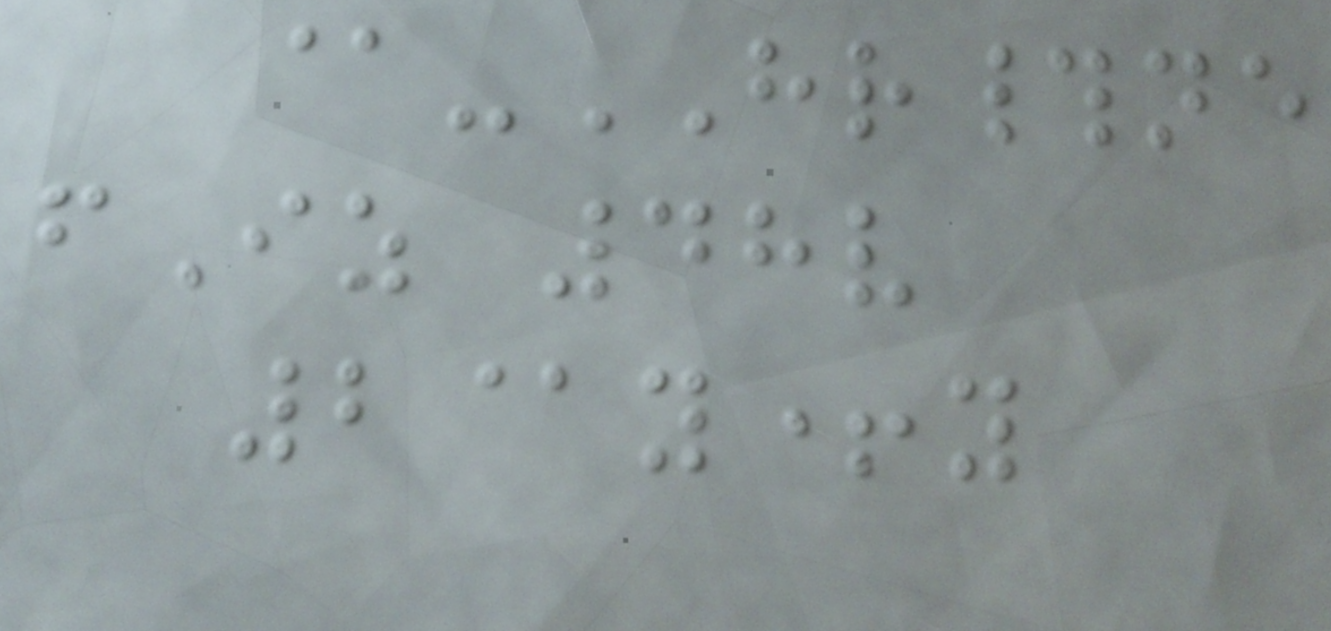@-HR#ne
fIz 48v
2@y+y
